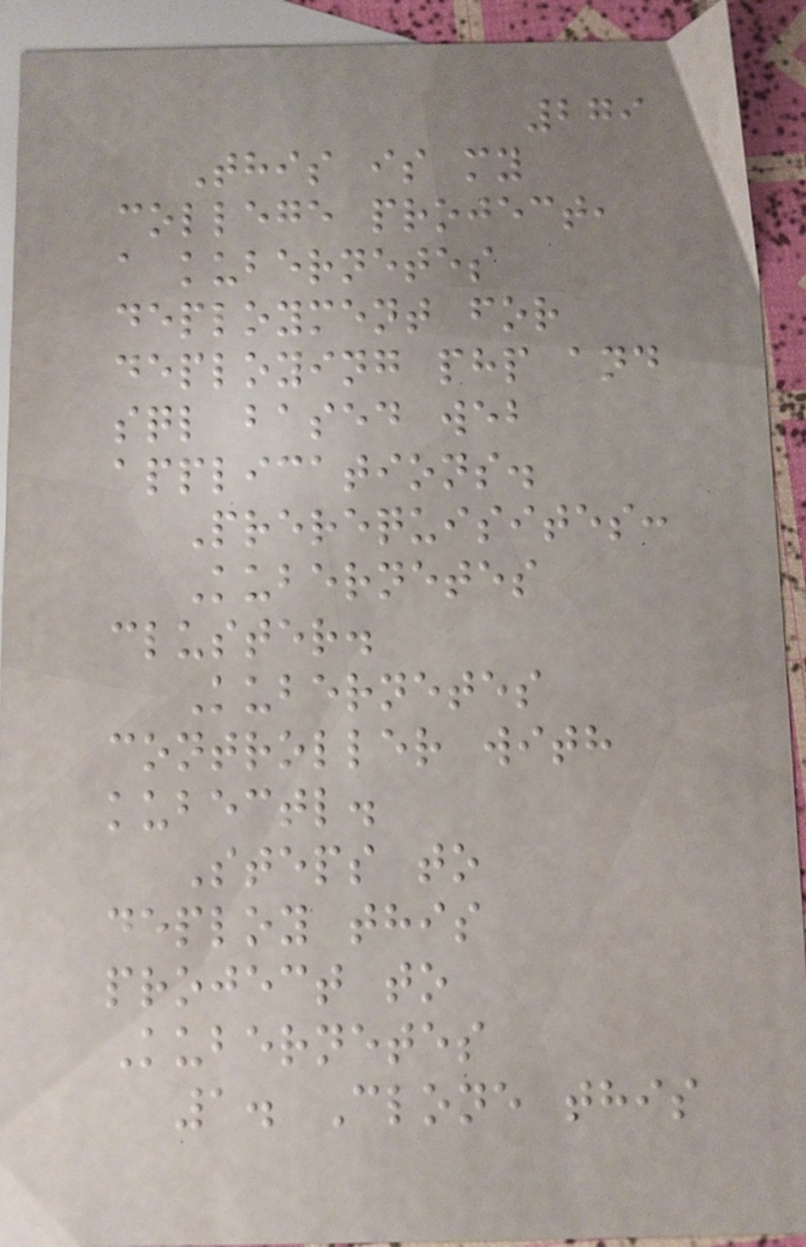279
This is my
college project,
a kubernetes
deployment for
deploying php and
sql based web
applications.
Prerequisites:
Kubernetes
cluster.
Kubernetes
controller with
kubectl.
Steps to
deploy this
project to
Kubernetes
1. Clone this
